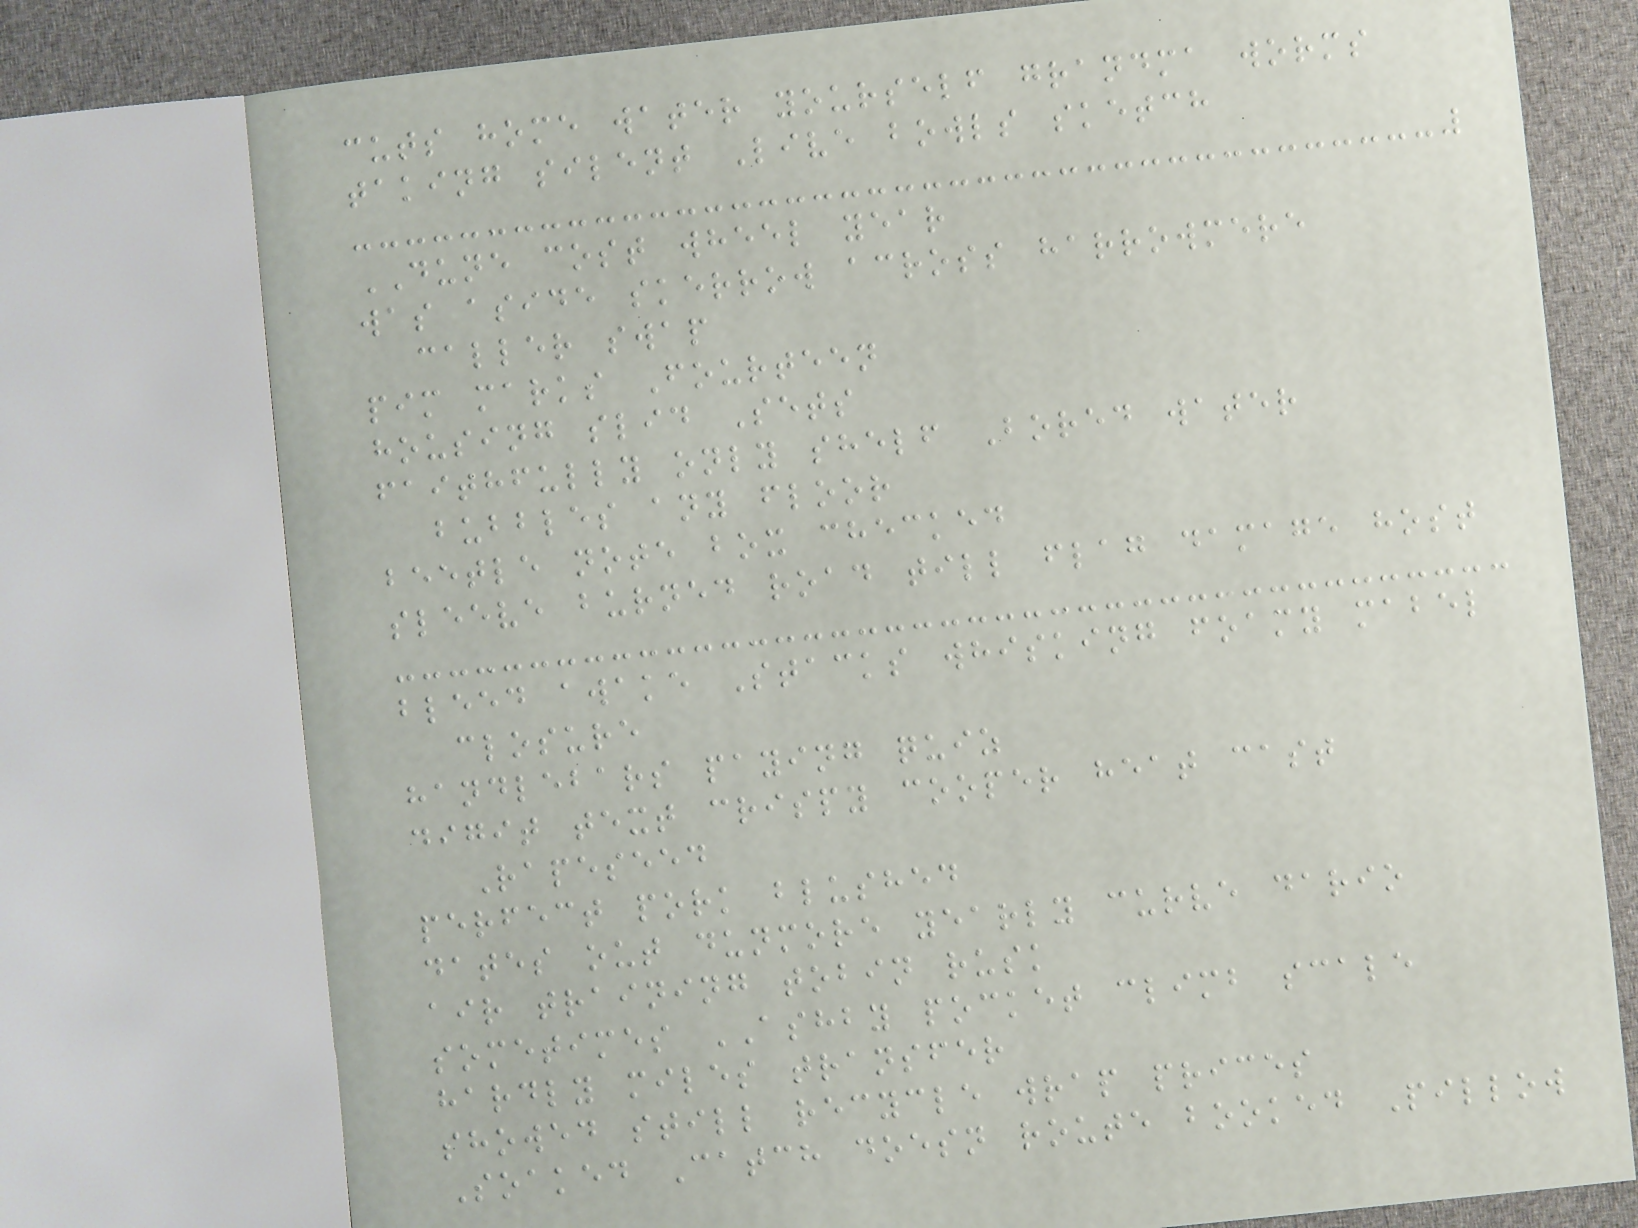cuts home water yourself grandma worms
taking silent Live bowls sketch
DUNE cost wheel year
was aside skerrow across harrowmere
caller swap
pim marks Fourteen
housing slid Sets
faithfully only shelf Bored water
bubbles any floor
beetle note box checked
sleeve burned road till flag damage host
bleed awake Stacks whisking foamy mabel
closure
handlebars paying quiz
digit text crispy cooper heat cast
Rapeseed
perfect pork blushed
dates out dunmore yearly curve dario
air training tobin rusk
sometimes ASHBY pocket climb scale
hardly miles transfer
showed still recycle wrap prices
Soaked Catch doesn route booked Pillow
